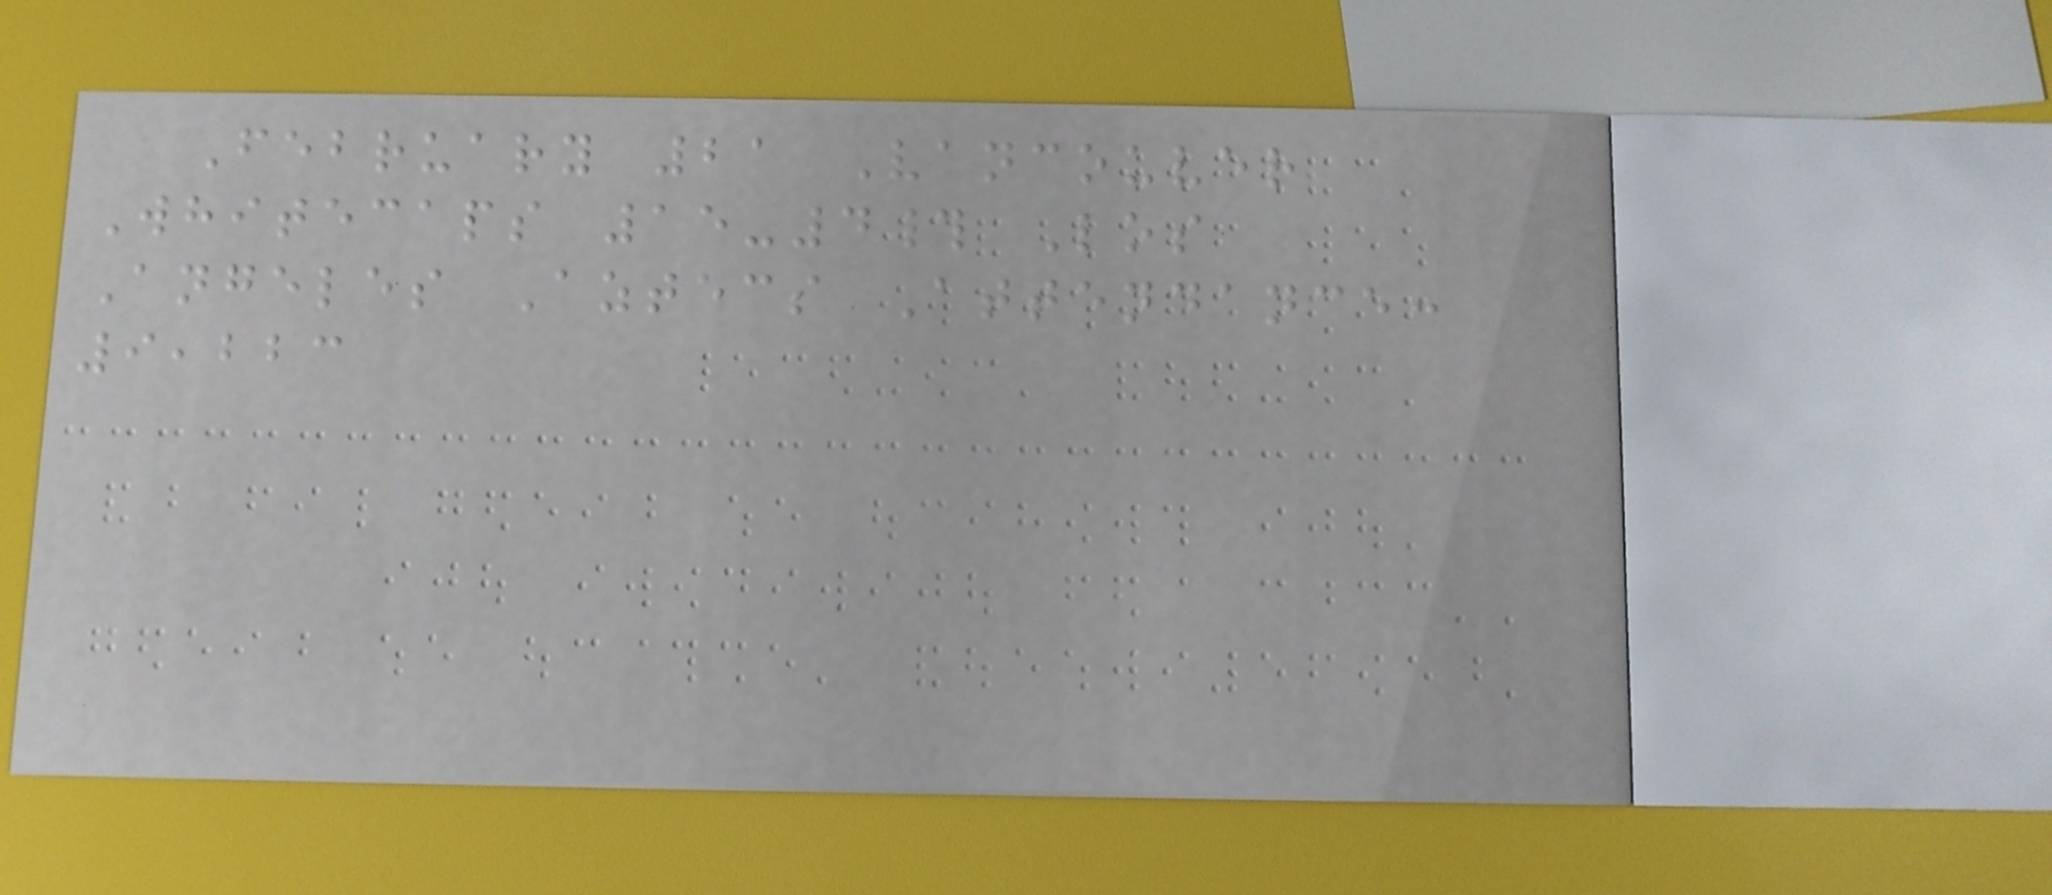February 21 Vancouver
Whitecaps 15-4# Los
Angeles Aztecs Attendance:
9,223
